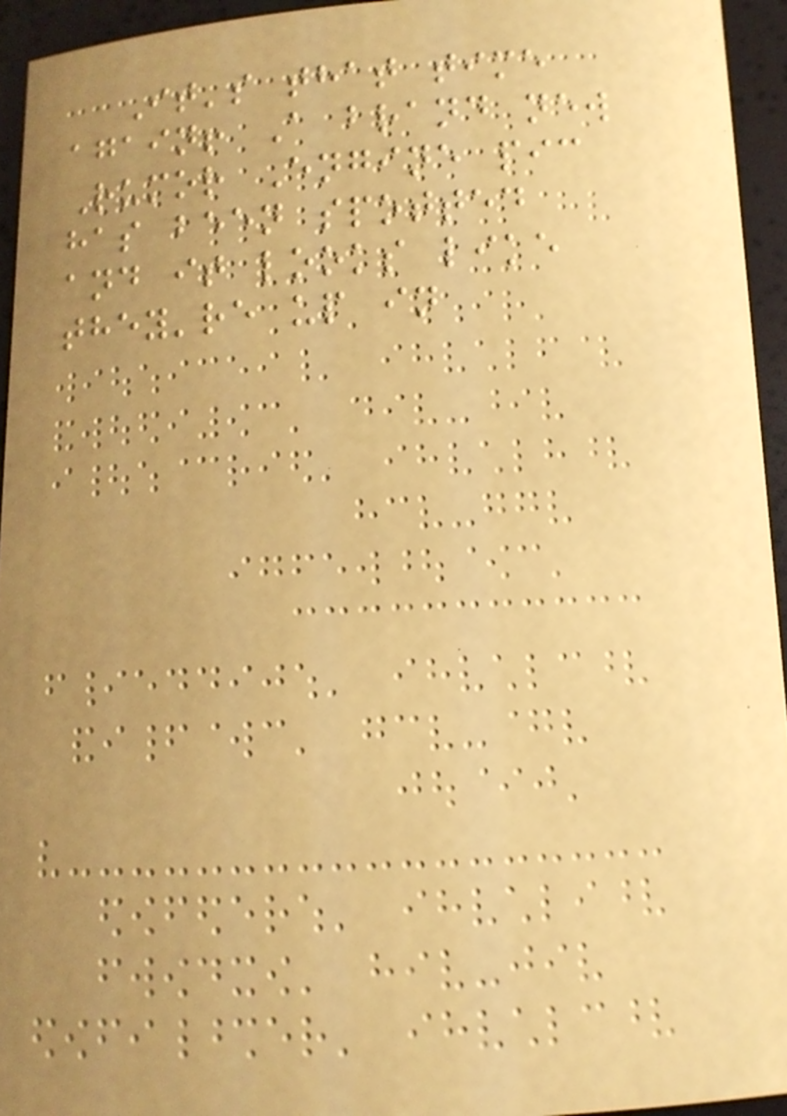It's that time
again! A brand new
Rumor Engine pic
has been spotted
and it looks like
they're up in
